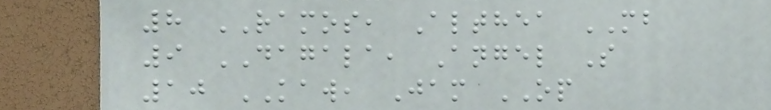8 RAMOS, Althea MB
9 DAGALA, Angel S
10 KAW, Jam OP
